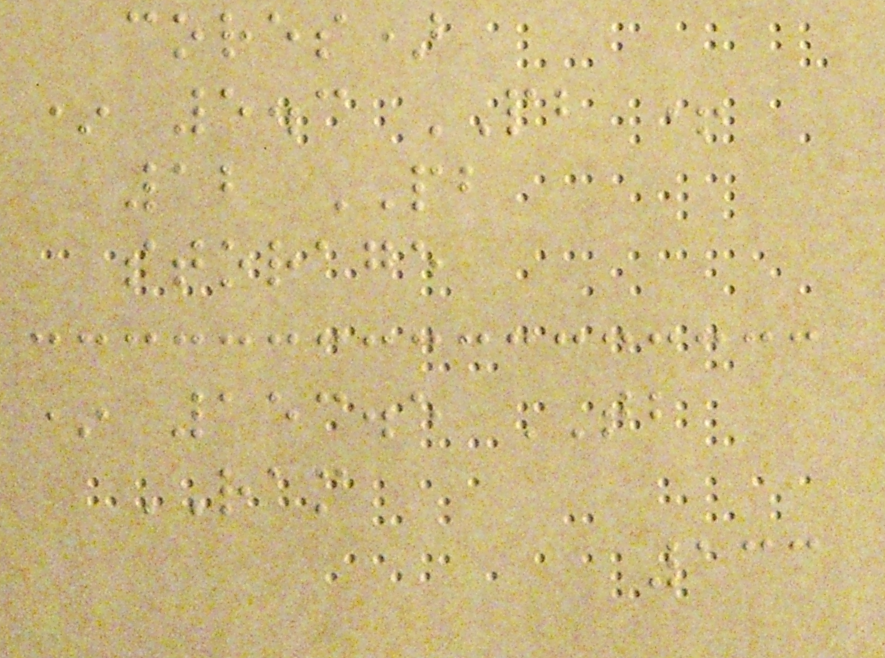cores)
* 5.3 PB +
12 PB
storage
* 153.5 TB
RAM
133
